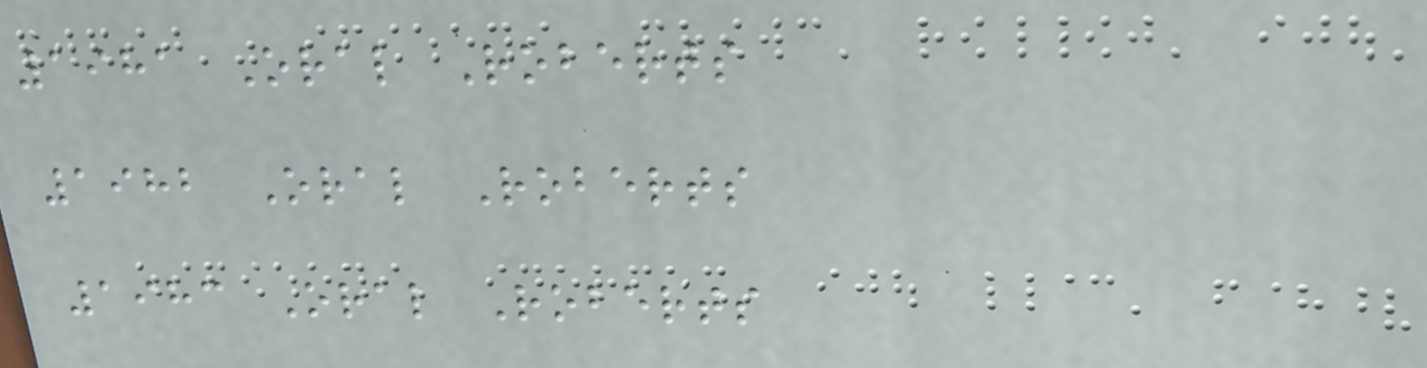1981 Oral Roberts
1982 Oral Roberts
1983 Oral Roberts
